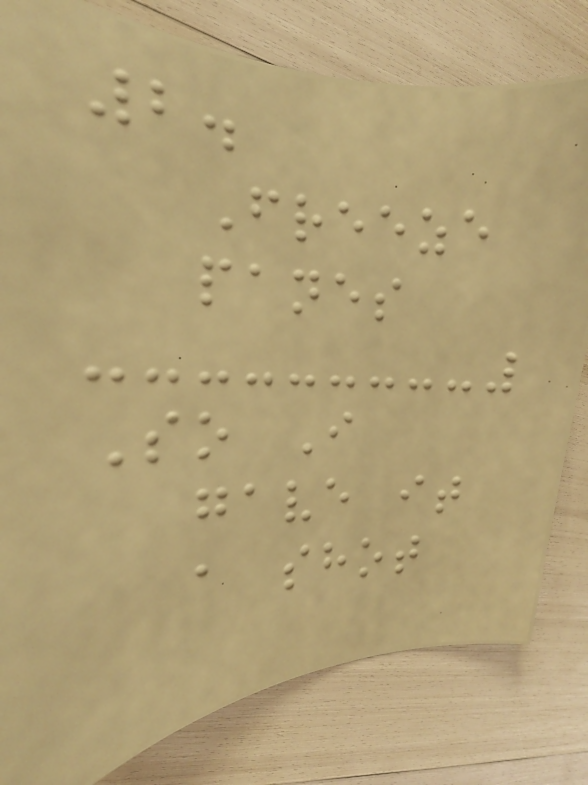2.
Freeze
panes
So I
gave it
a shot
